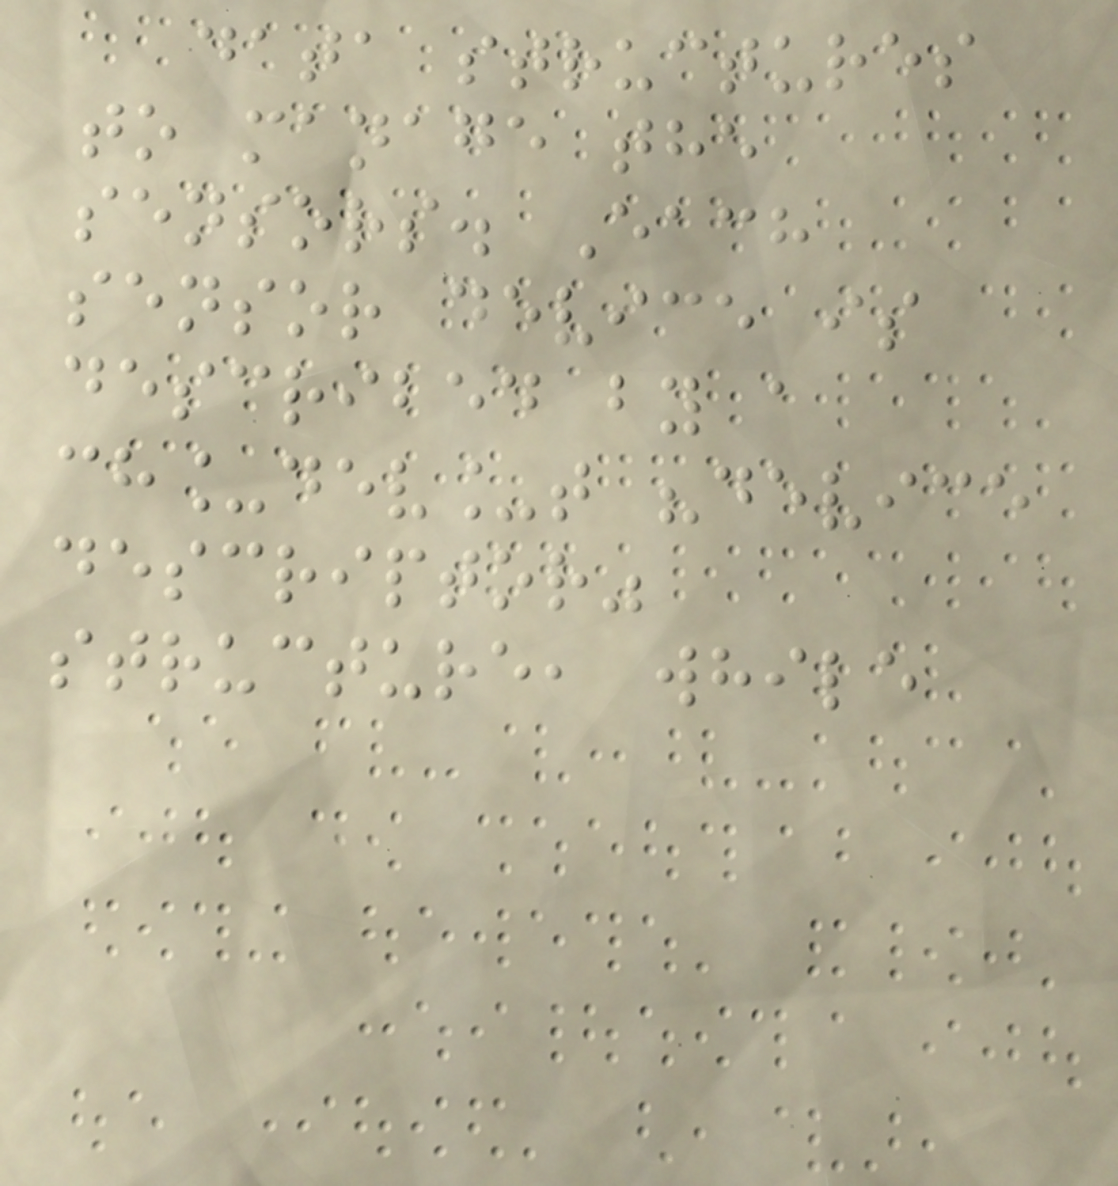data structures
to manage the
sensors. Each
sensor device is
described by a
ch_dev_t "device
descriptor"
structure, while
